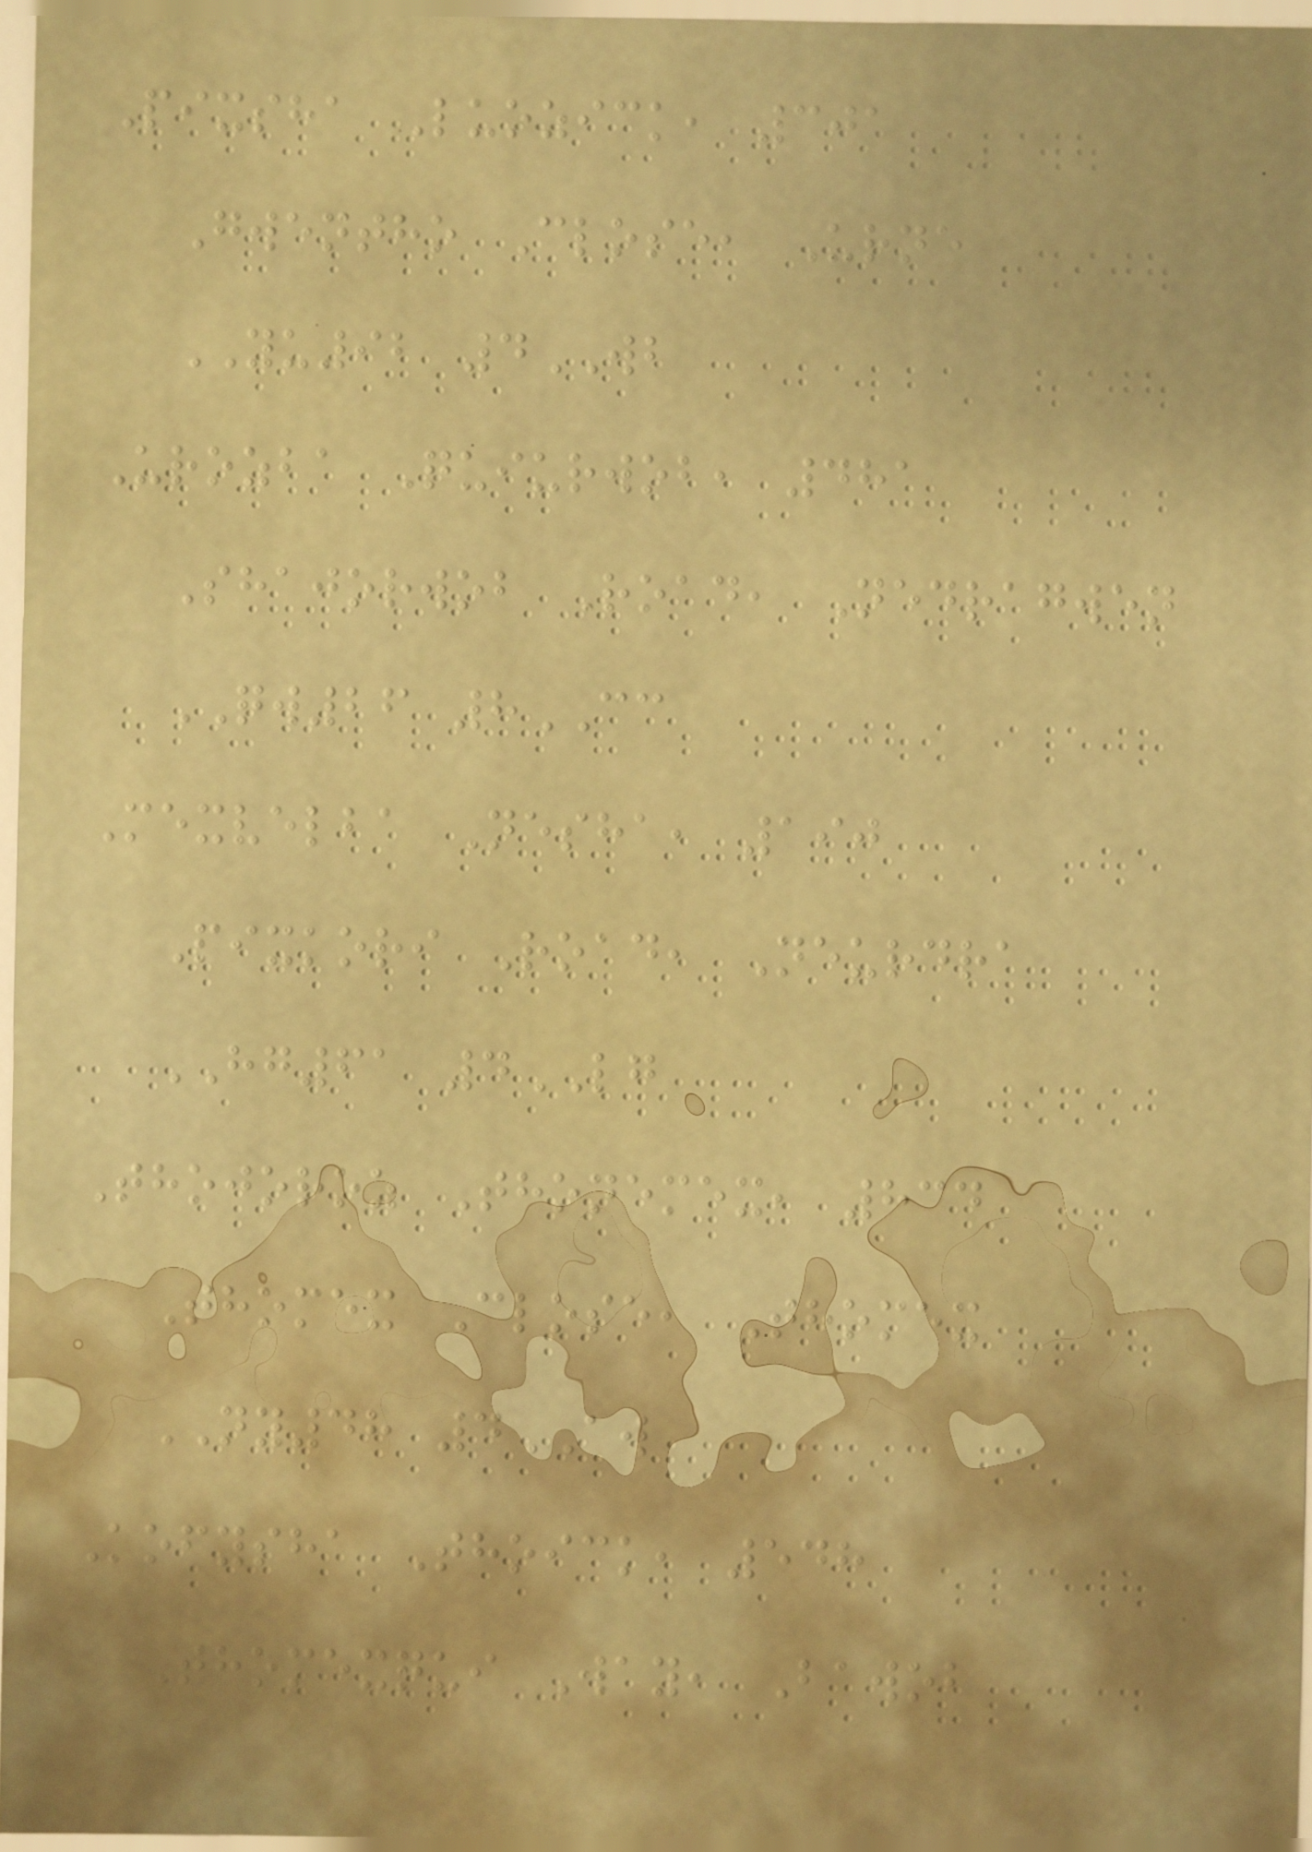Pixsha Luozick, 301
Gwentho Close, Urne
YU92 4WB
Urozba Quiurwob, 481
Shajorwob Road, Nedragwen
QW26 8CC
Mexvelba Nesha, 190
Pixkori Road, Neurdra
HG61 4LG
Thojoroz Thonemex, 834
Thomex Close, Thomex
NY48 4AW
Kofysha Thoick, 548
Thomexqui Way, Bawob
